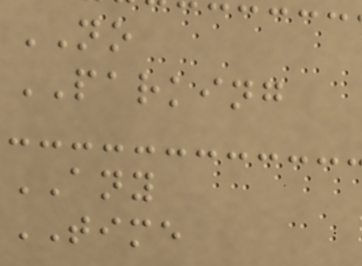NO
PARKING
ANY
TIME
